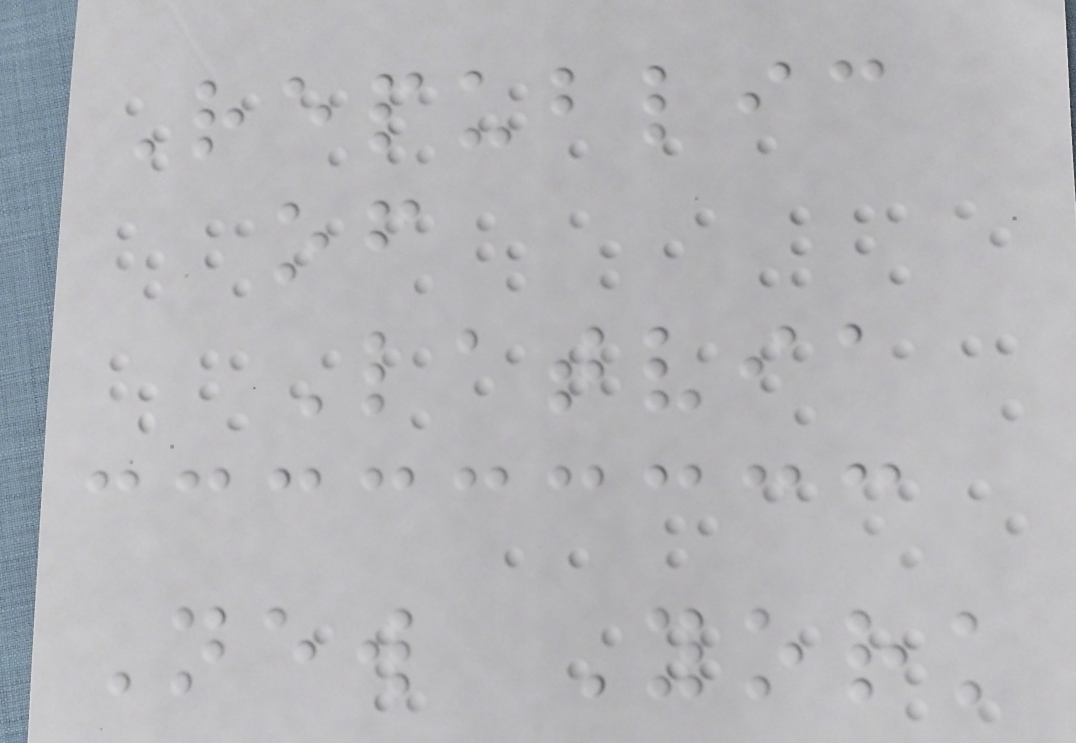Republic
of
Latvia
New York
